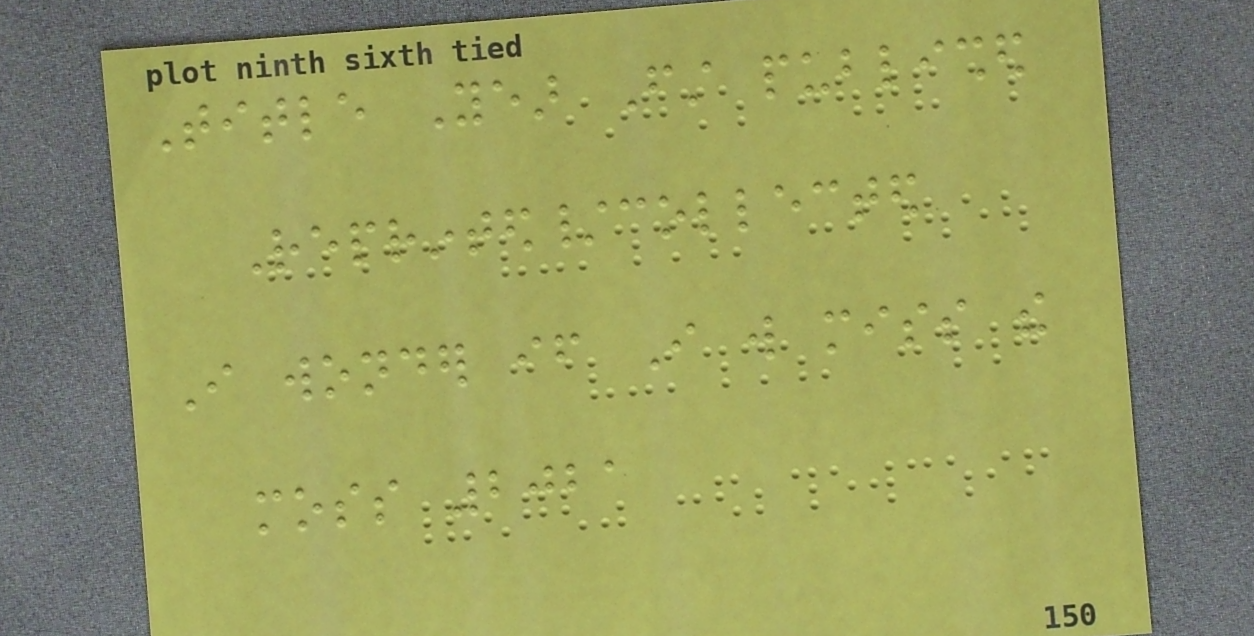Title Year First published
Reprinted/collected
I wonder if I will miss the
moss 2021
